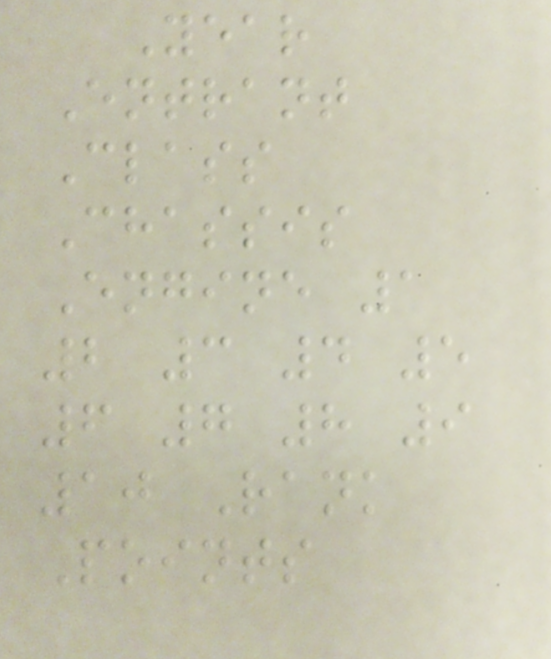Year
Entrant
Class
Chassis
Engine 1
2 3 4 5
6 7 8 9
10 Rank
Points
